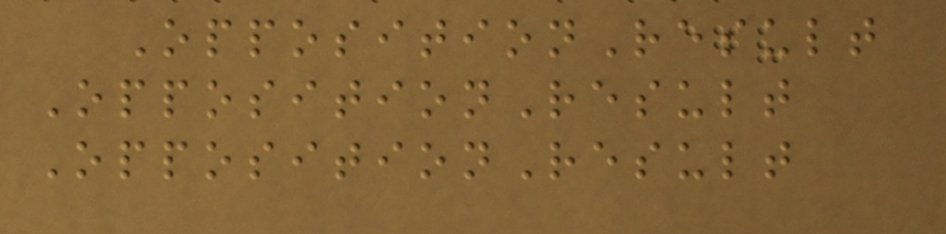OppositionResult
OppositionResult
OppositionResult
